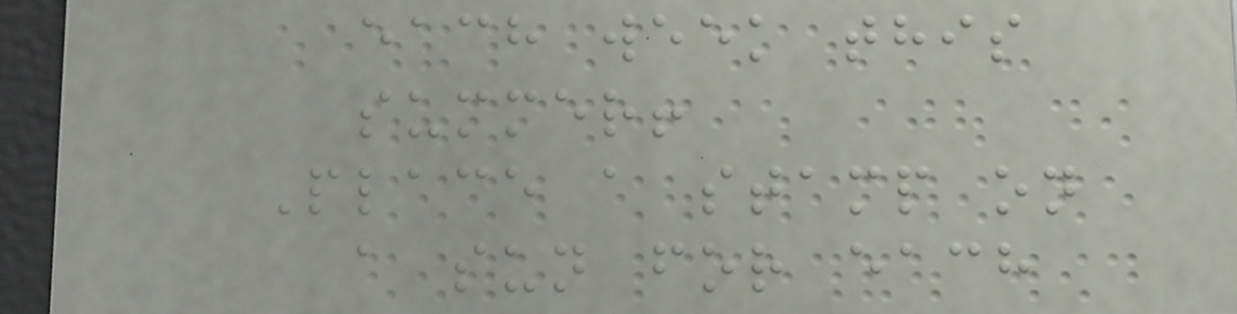each week this
summer!
Place a stamp on
a sun for each
